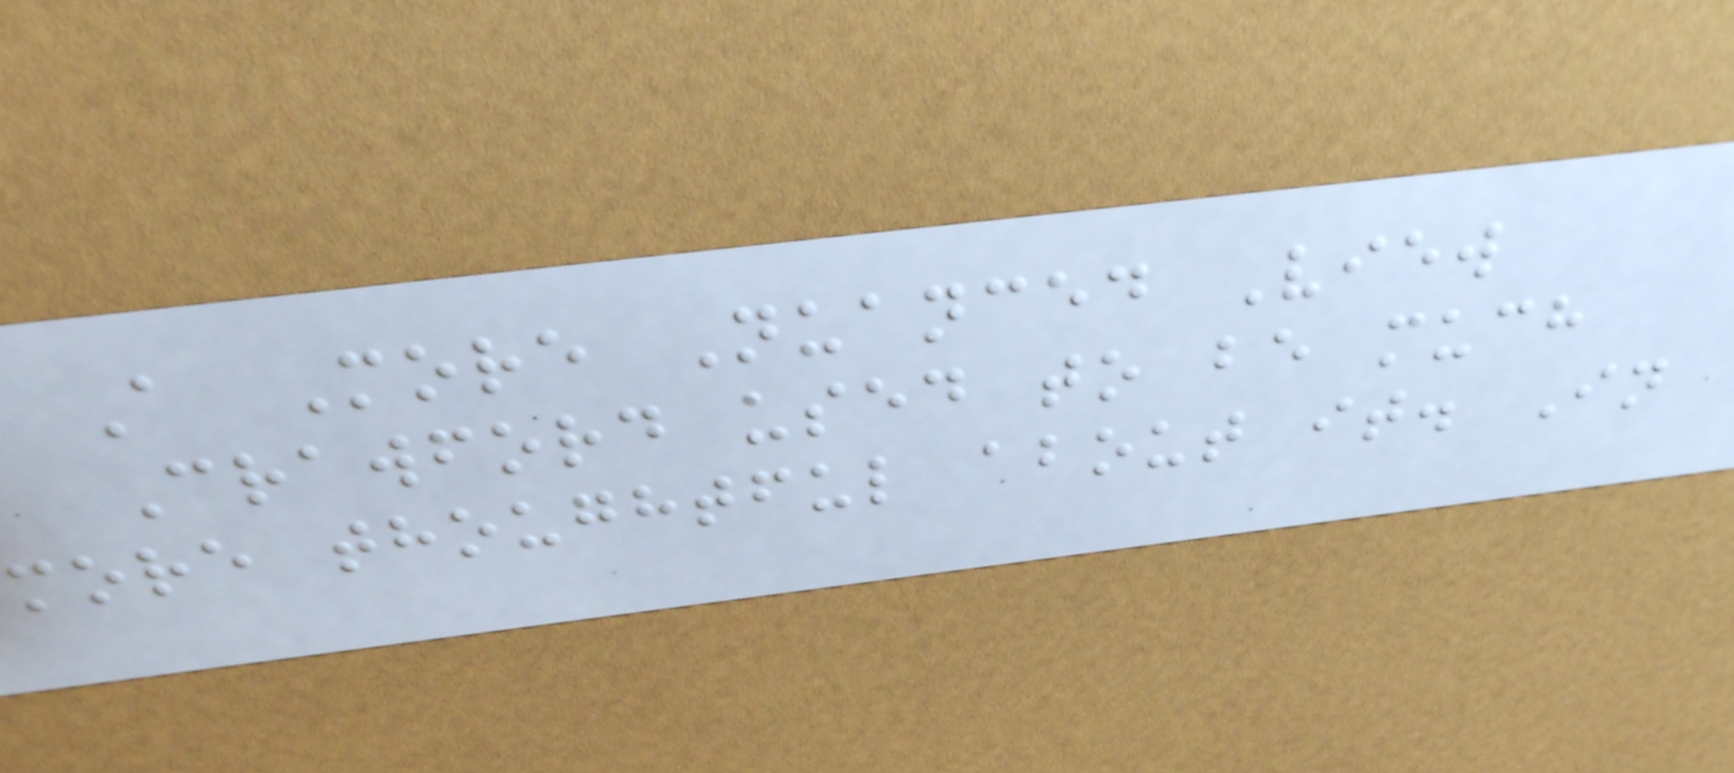A More Nuanced View
Crawford used to be much
more thoughtful about it. In
